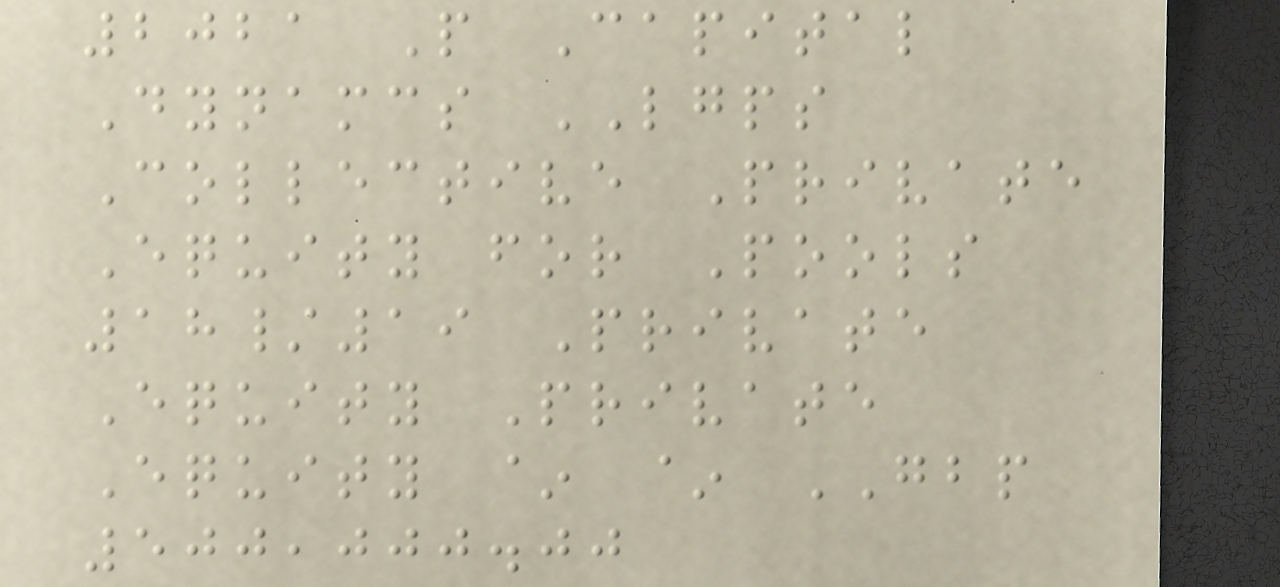2021 P Capital
Dynamcs LGPS
Collective Private
Equity for Pools
18/19 Private
Equity Private
Equity ~ ~ GBP
500,000.00
